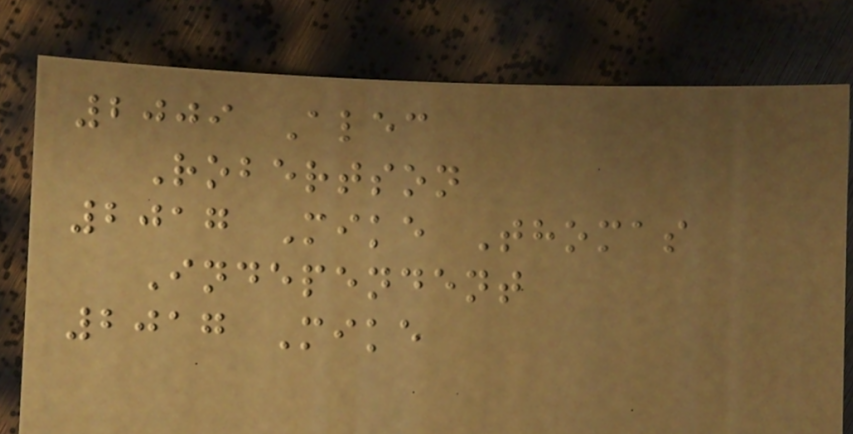2009 Alec
Robertson
2017 Mike Thomas
Independent
2017 Mike
